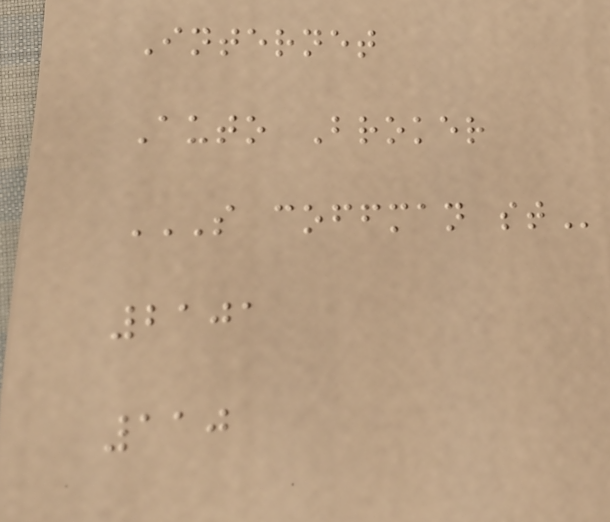Internet
Auto Broker
S COFFMAN ST
2101
110
